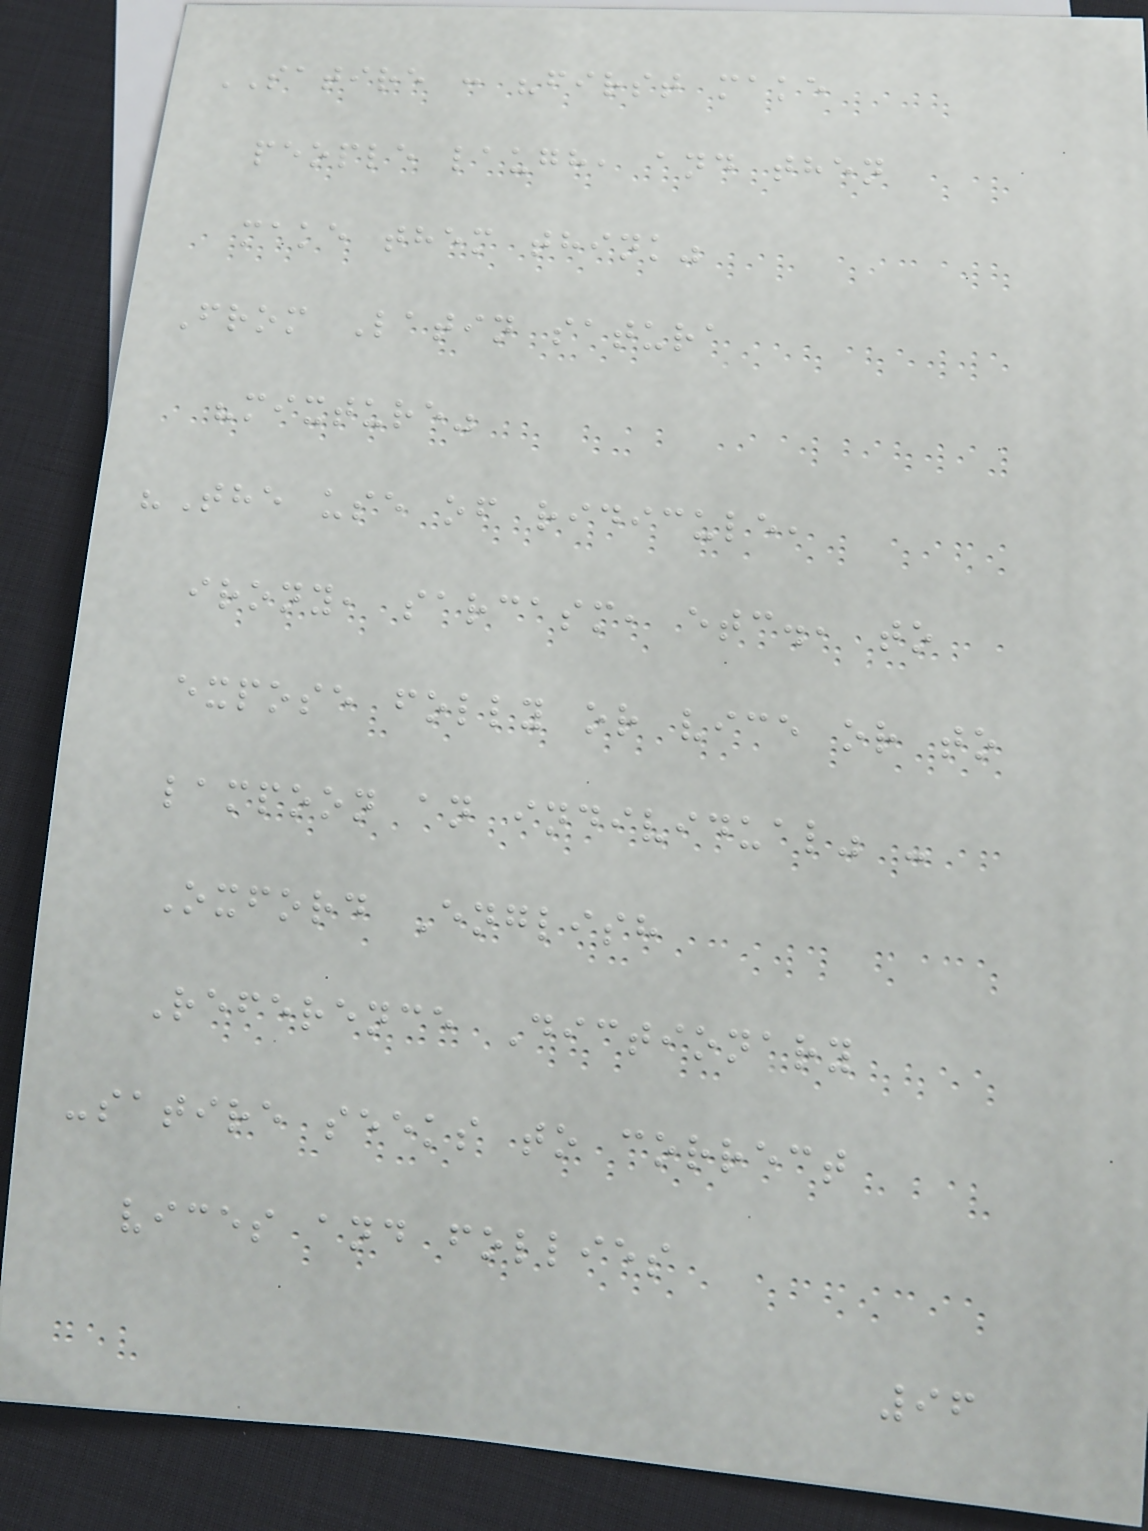SATIRE : "first make
people laugh, and then
make them think"
From Latin satura
"mixture"
"The use of ridicule,
irony, sarcasm, etc., to
expose folly or vice or to
lampoon an individual" -
Oxford English
Reference Dictionary
-satire seeks to correct
vices and follies
96
